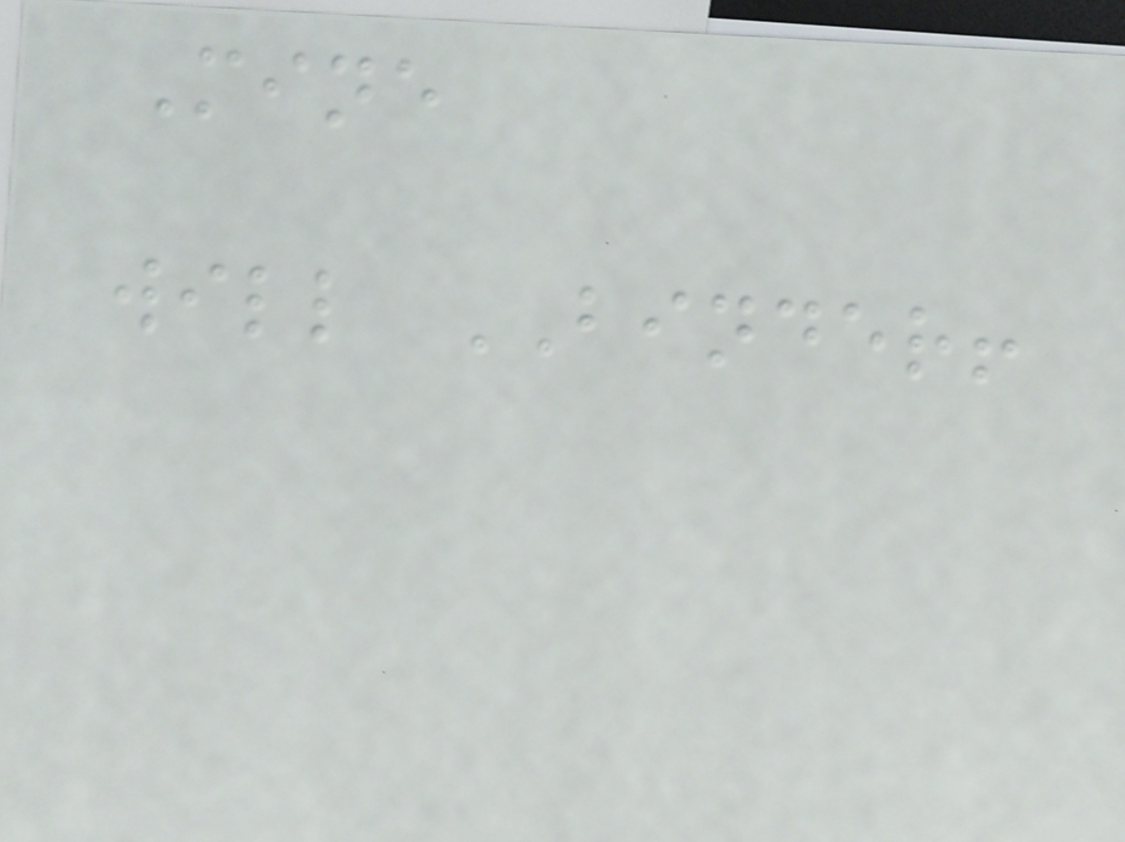Mine
will BINDER!
